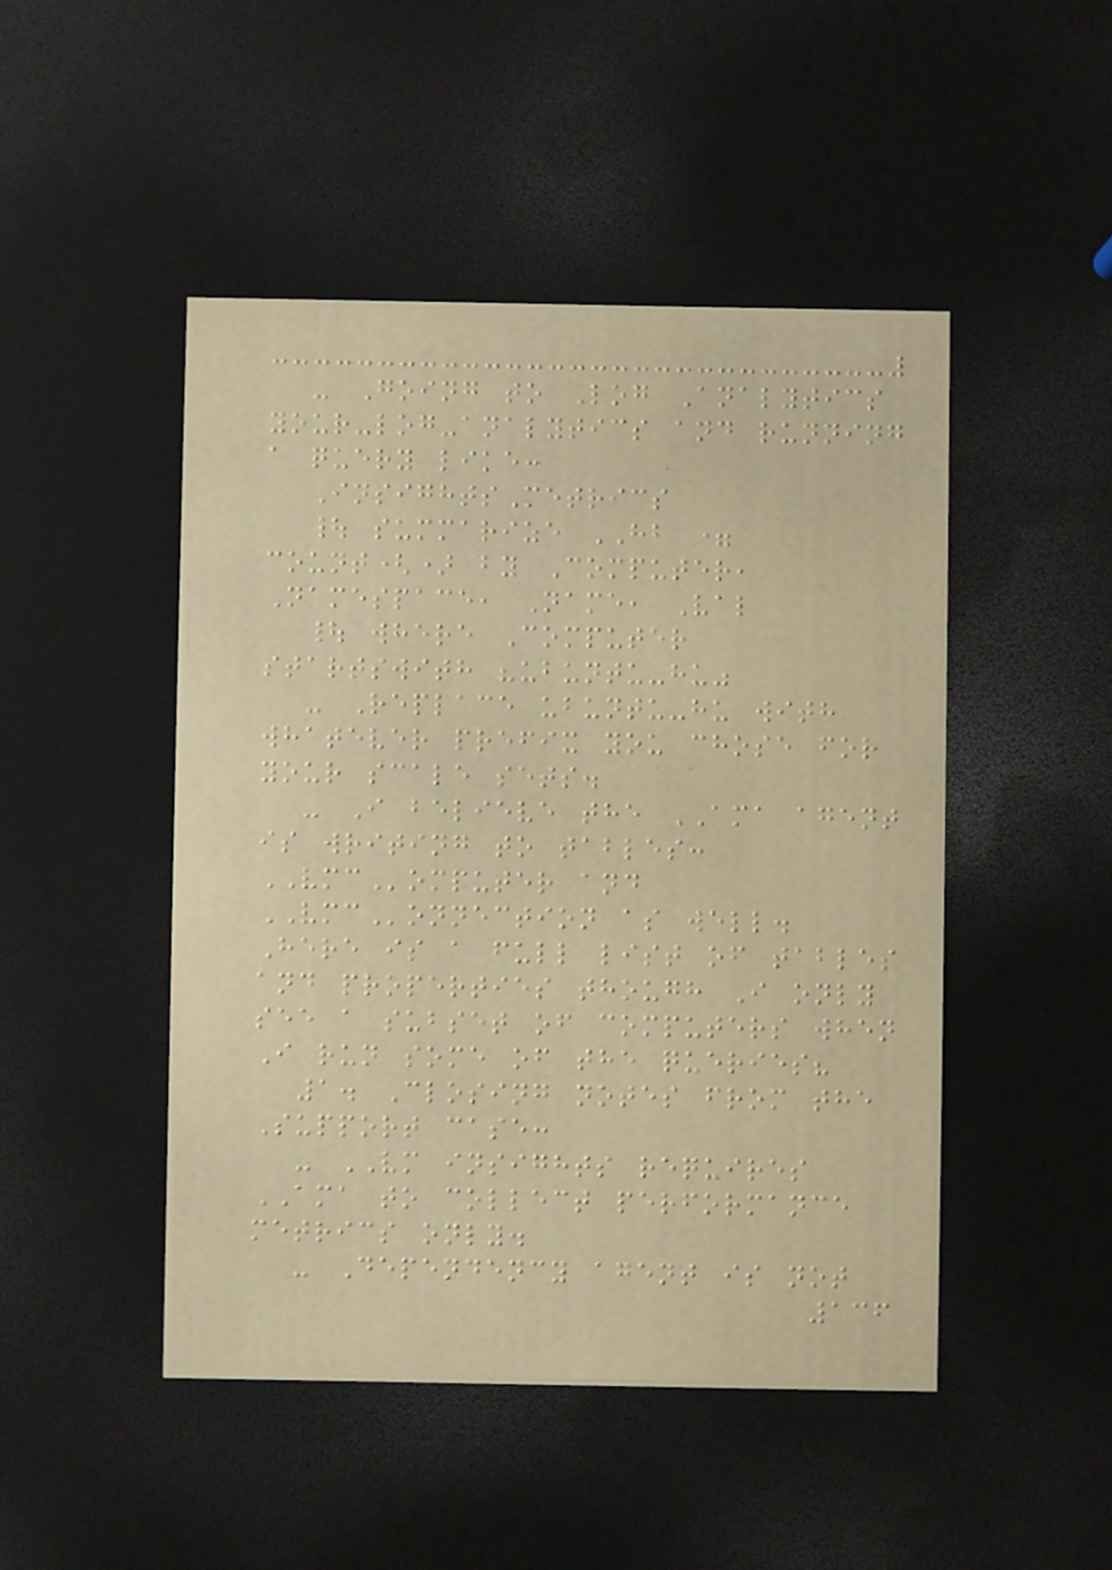- Going to Log Analytics
your-log-analytics and running
a query like:
InsightsMetrics
| summarize HB =
count() by Computer,
Namespace, Name, Val
| where Computer
startswith "ubuntu-hu"
- Replace ubuntu-hu with
whatever prefix you chose for
your scale sets.
- I believe the AMA agent
is writing to tables:
VMComputer and
VMConnection as well.
Here is a full list of tables
and properties though I only
see a subset of computers when
I run some of the queries?
1. Closing notes from the
Support case:
- VM insights requires
AMA to collect performance
metrics only.
- Dependency agent is not
136
